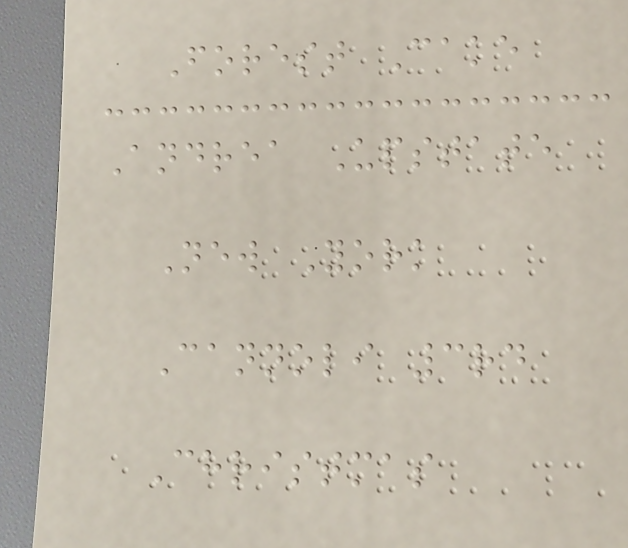Forest Cake
Andrea Upstate
New York
Cannoli 3rd
Christmas
